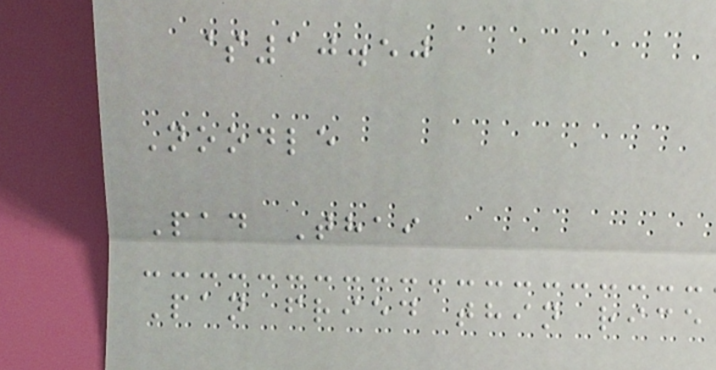$10.50
Noodle
Pad Thai
Pan fried thin rice
